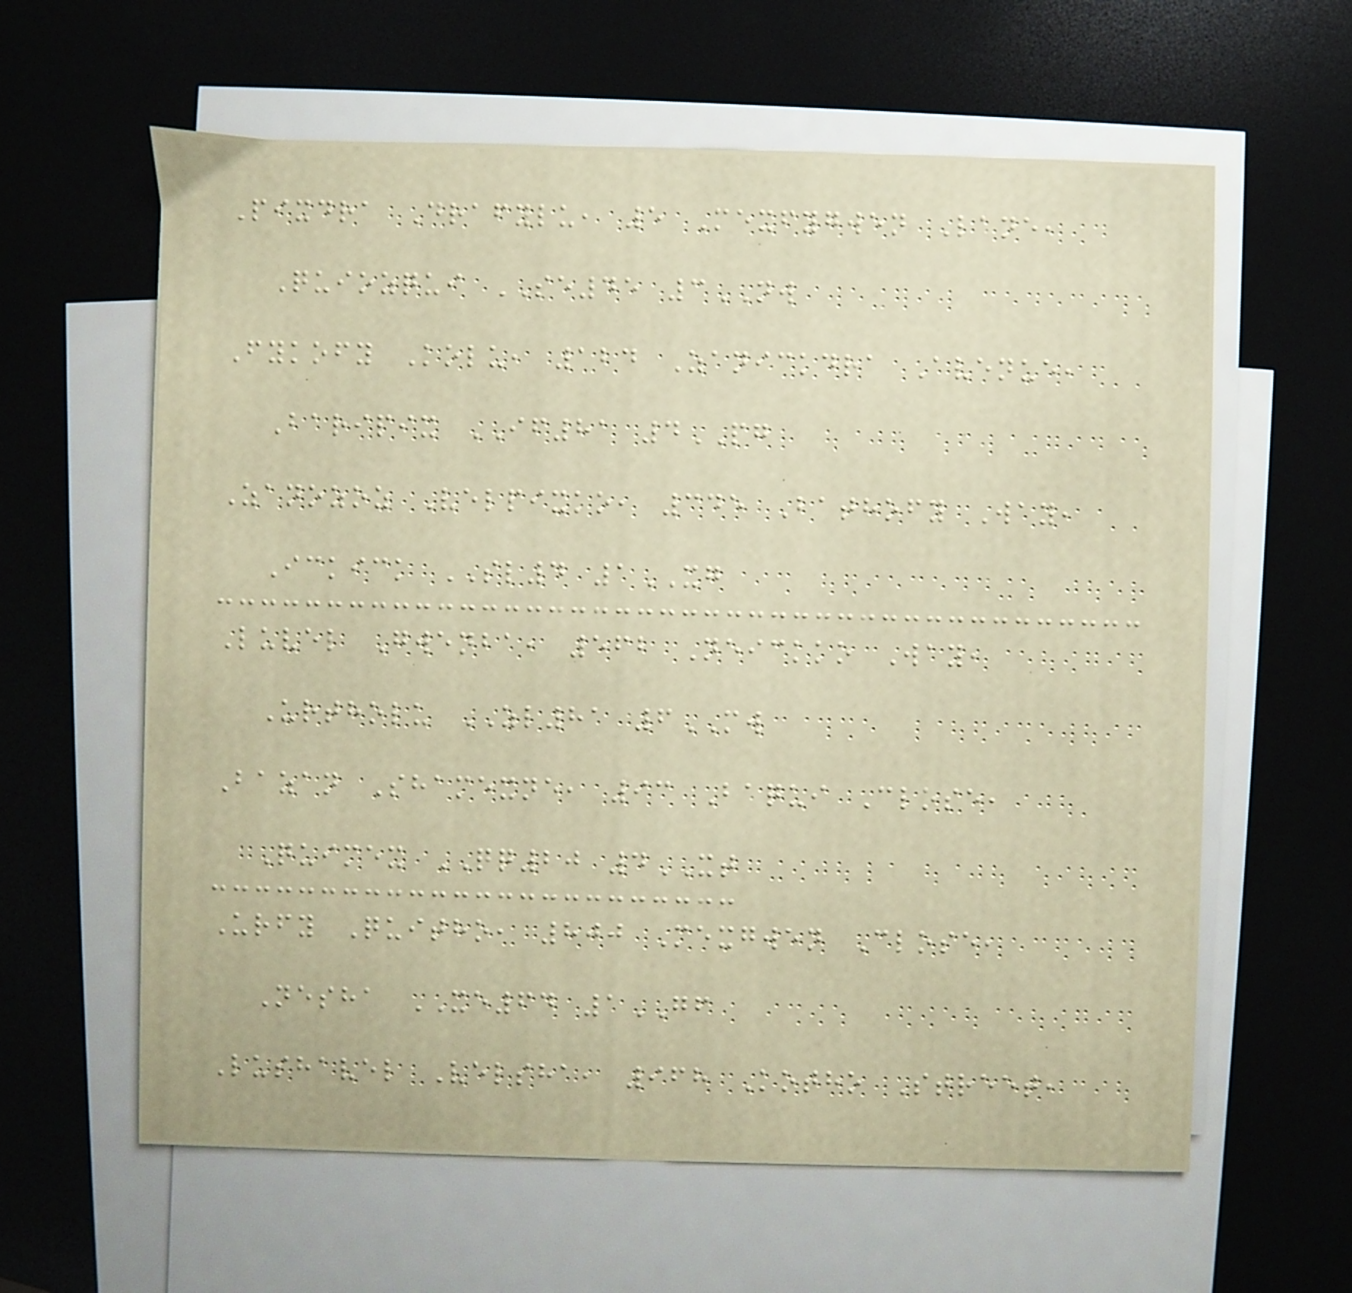Pixdra Drafylu, 5 Mexfygwen Lane,
Quiozqui SE45 3NW
Fykofy Kolu, 124 Zanickdra Avenue,
Baripix IF81 4PG
Zanozoz Velpixko, 345 Bathofy Way,
Ickick SL4 1XG
Luvel Gwenba, 562 Neickko Way,
Urtholu ZL81 6MW
Bazan Shamexne, 93 Baqui Close,
Quimex QQ20 4XT
Urfy Quitho, 800 Mexgwen Close,
Nesha XE64 1GF
Lushavel Velsha, 968 Kotho Street,
